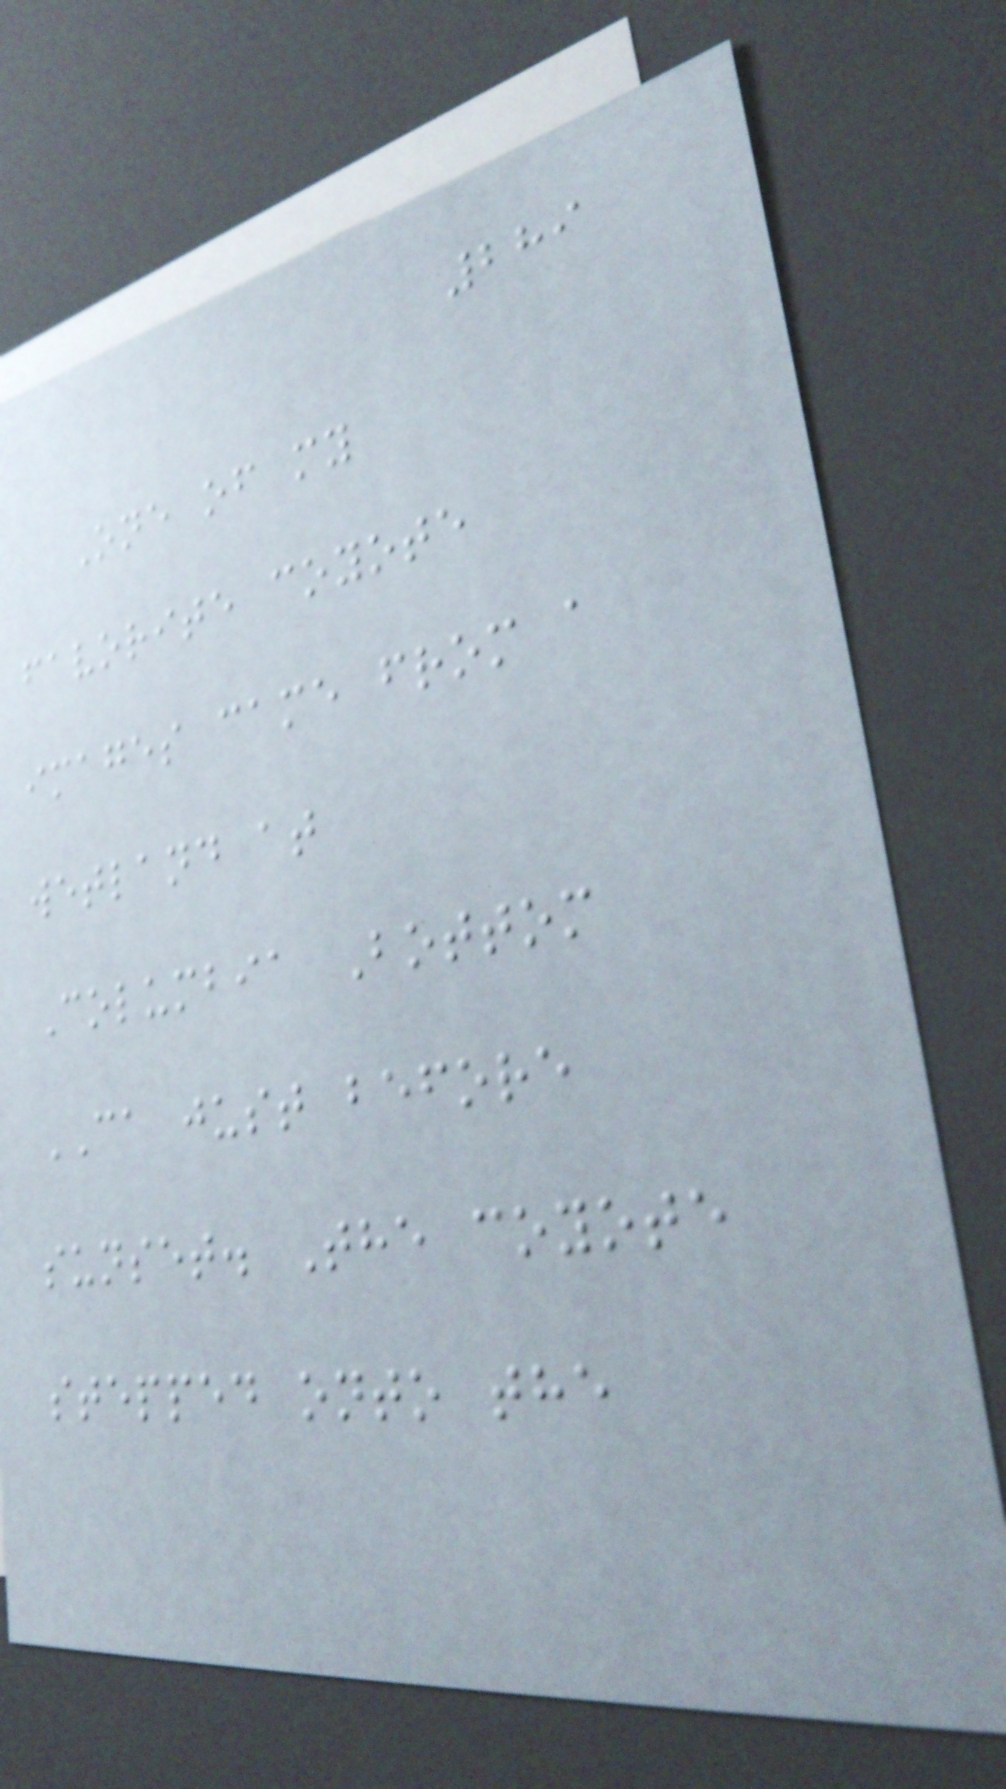289
One of my
favorite coyote
images came from a
wetland at
Columbia Bottom
CA just before
sunset. The coyote
stepped onto the
